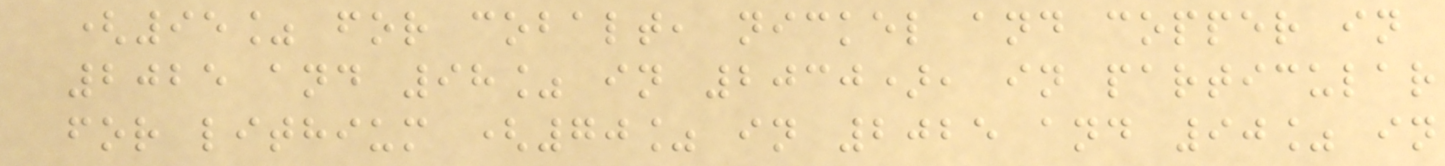(95% for cobalt, nickel and copper in
2025 and 98% in 2030), in particular
for lithium (70% in 2025 and 90% in
